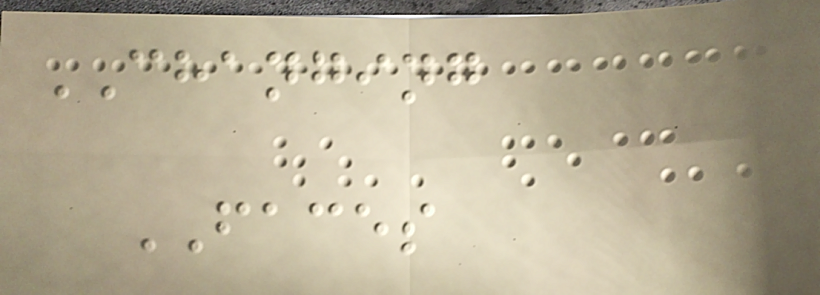CHANGING
FACES
